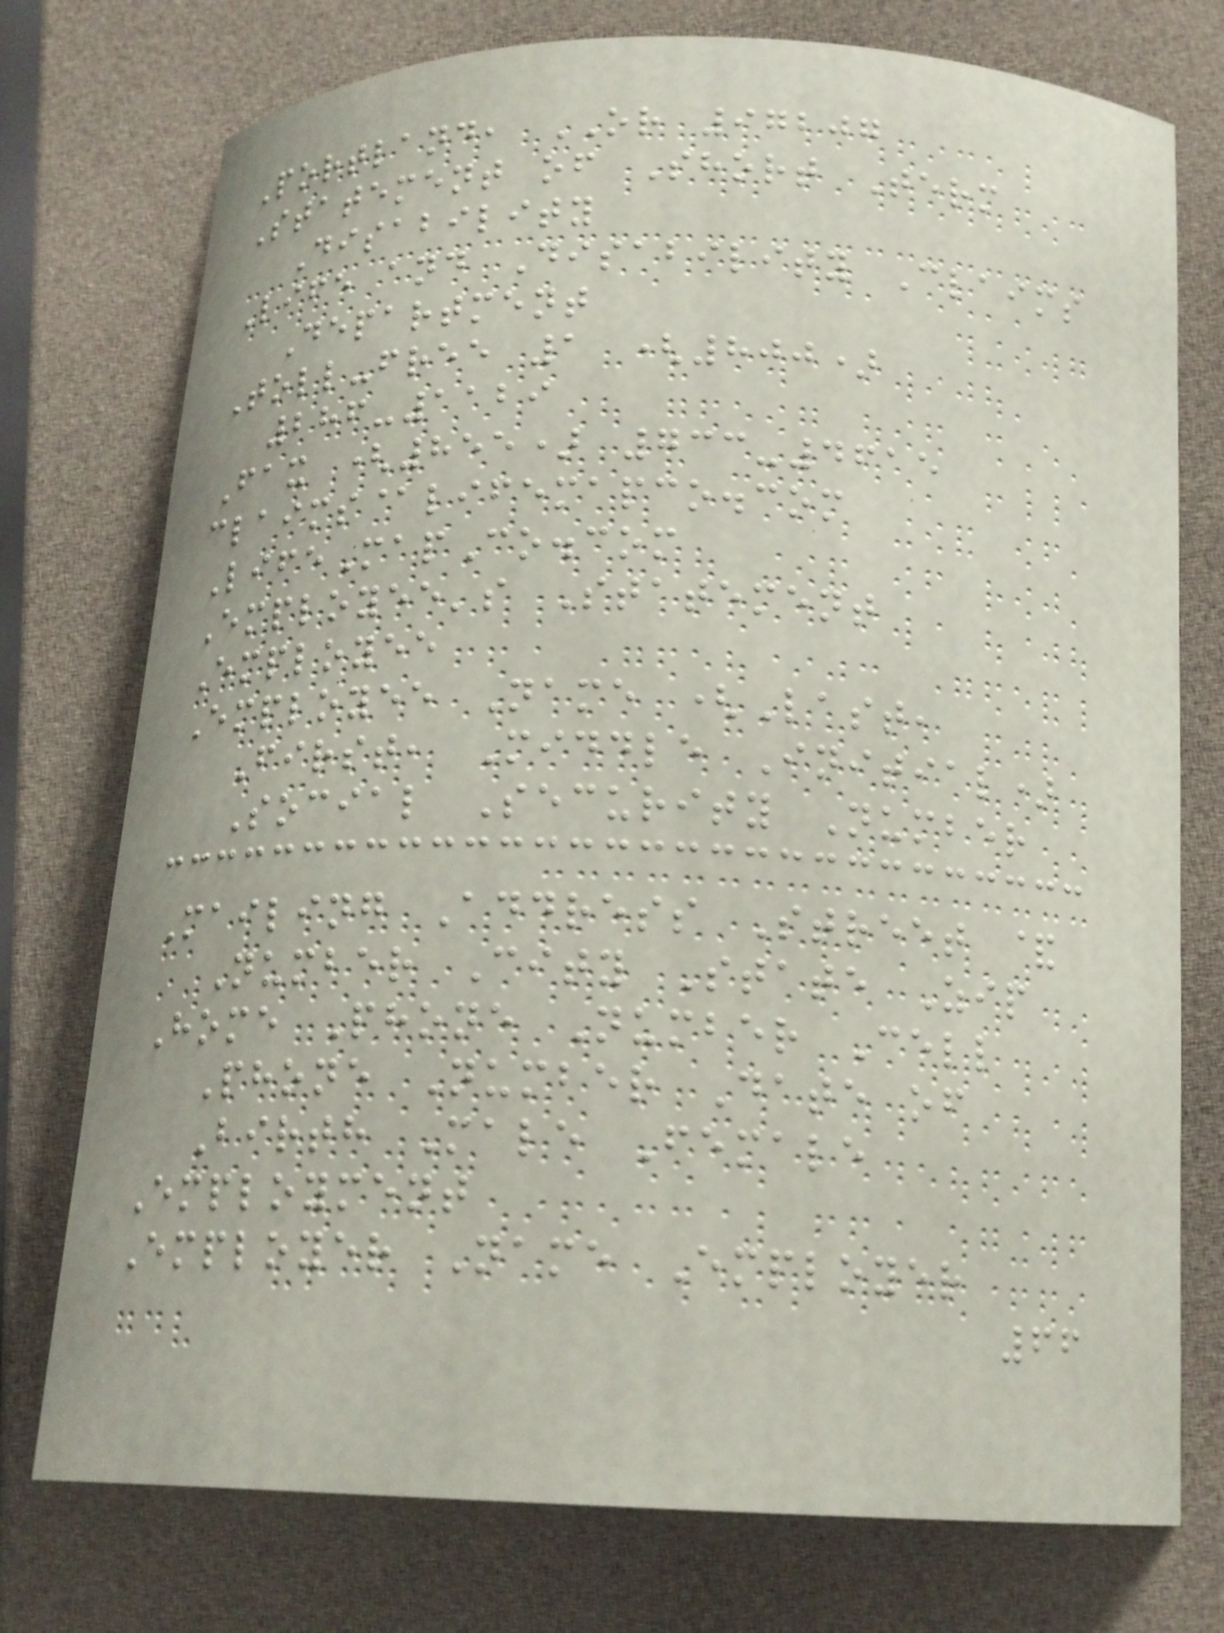Portland, OR 97207
Statement of Short Term
Disability
Life and Disability Claims
Department
Toll-free 1 (800)
286-1129
Fax (855) 733-4615
claims@lifemapco.com
LifeMapCo.com
Employee's Statement
Employee
Employee Name (Last,
First, Middle Initial)
Social Security Number
Mailing Address Street &
Number City State Zip
Home Phone Number Cell
Phone Number Date of
Birth Male Female
Employment
Employer Name Employer
66
